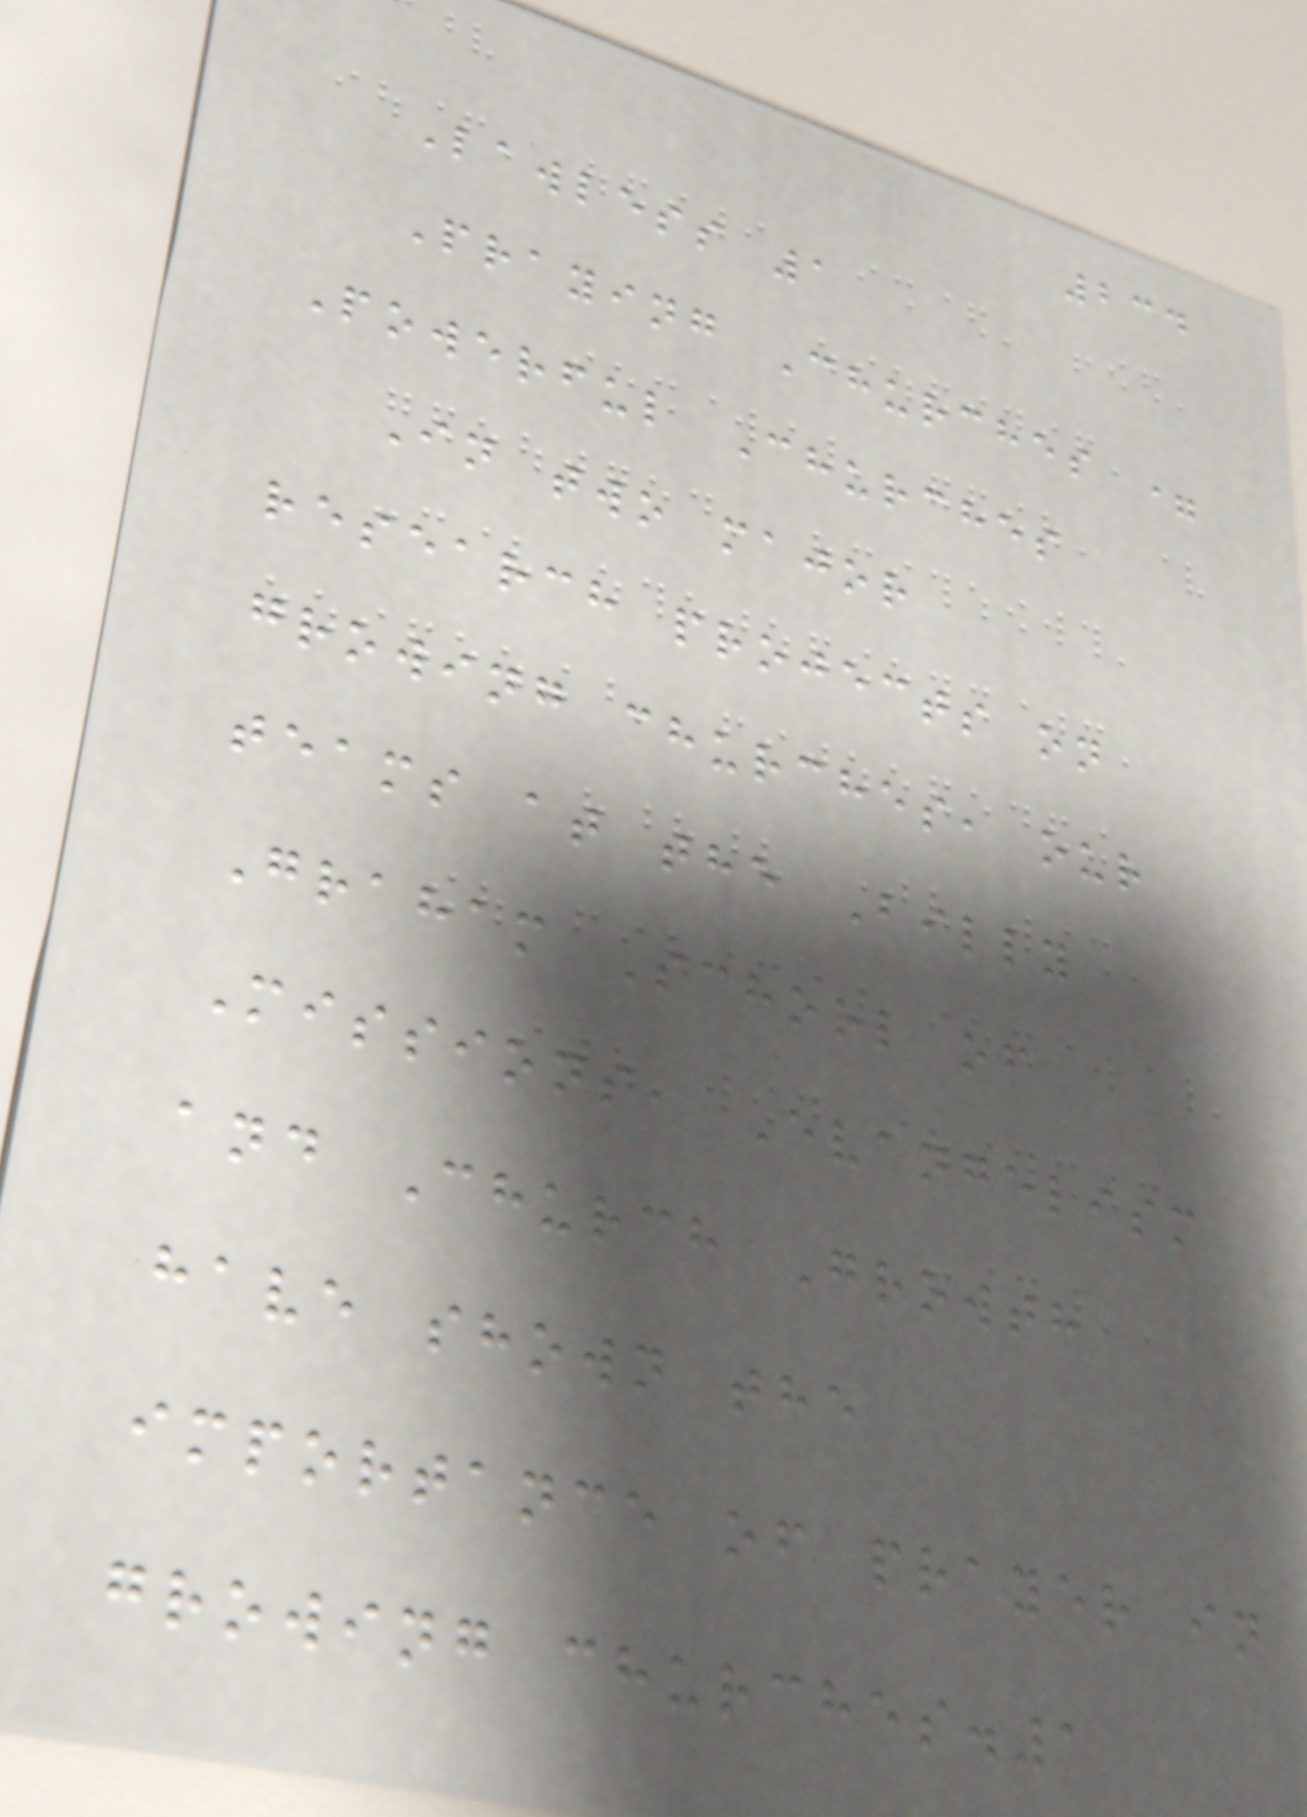234
Lawless 1
Praying Churches =
Powerful Churches
In two major
research projects on
growing churches, our
teams at the Billy
Graham School of
Missions, Evangelism
and Church Growth
have shown the
importance of prayer in
growing churches.1
